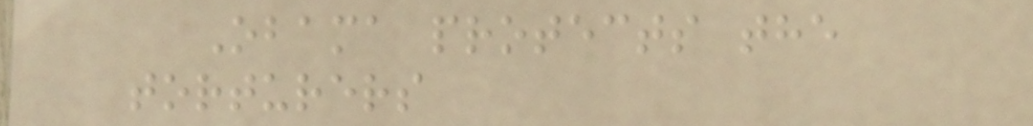Obama protects the
torturers
